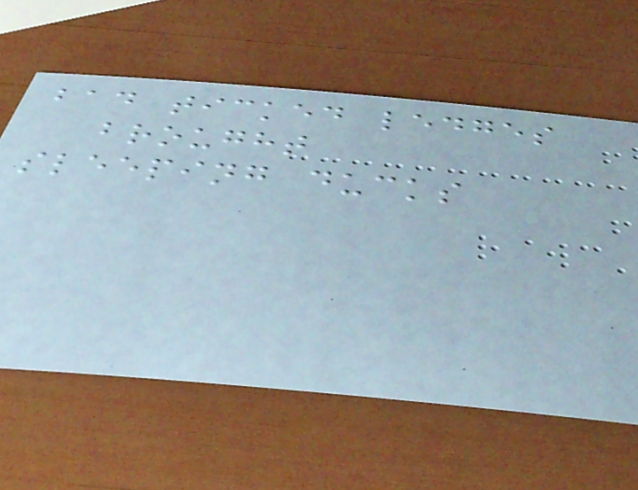bad ticked ledges
brought
sleeping ducks
